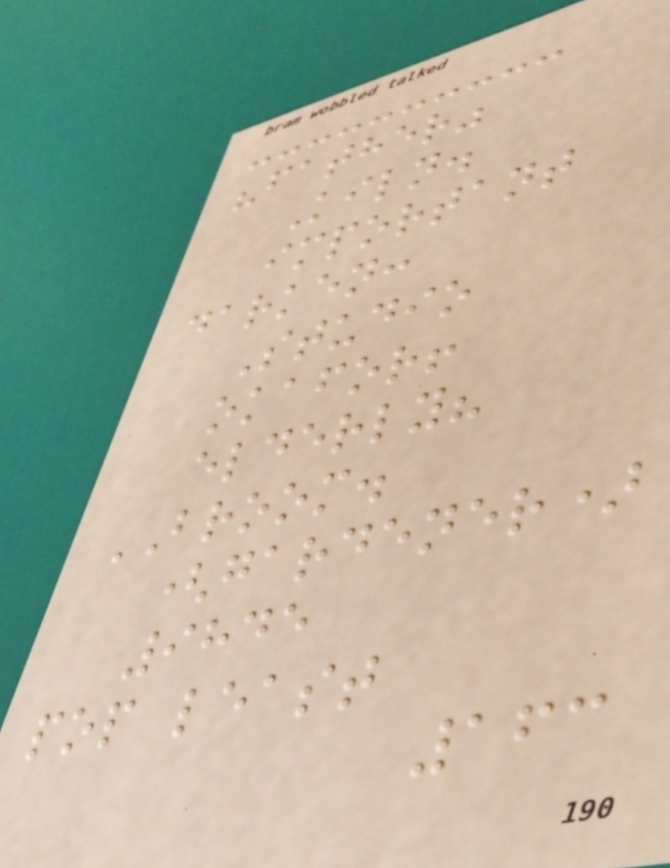"father"
Kiln.
important
darken:
Studio
okafor!
elderly?
BROOM.
(gardener)
9845
pop least
163
